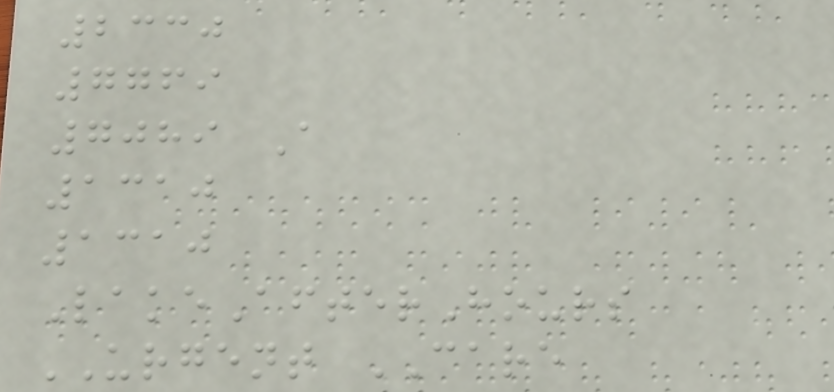2330
7769
7089 A
1310
1310
LakeAfterHours
URGENT CARE
